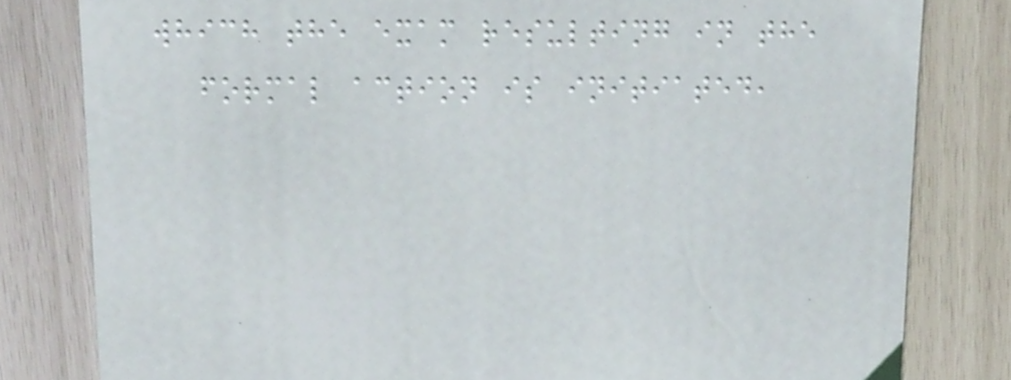which the exam resulting in the
formal action is initiated,
